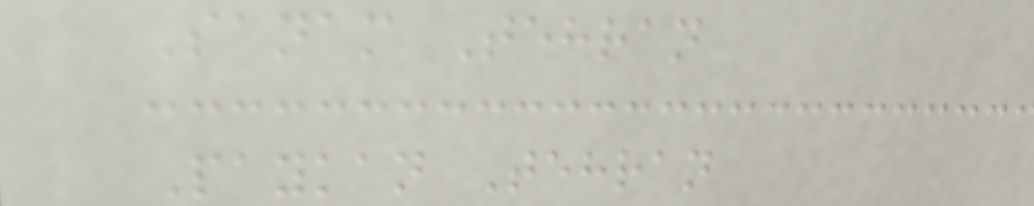Sanam Tehran
Paykan Tehran
